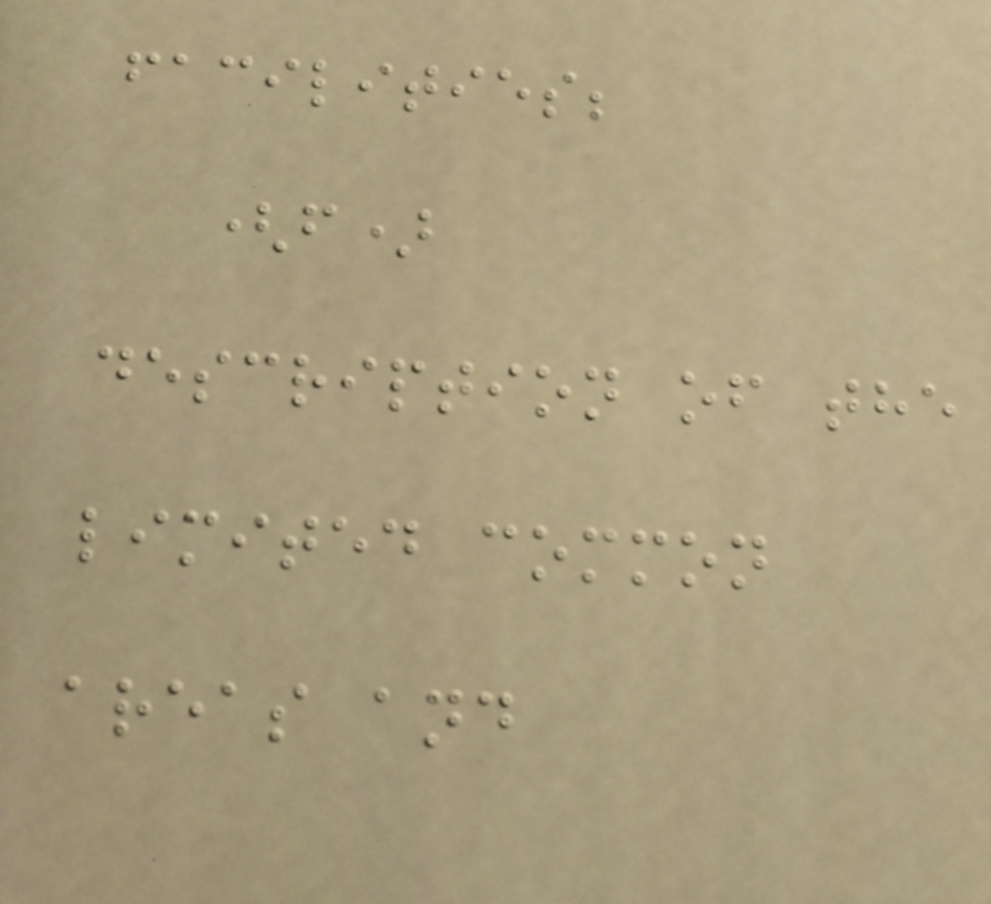facilities;
(f)
description of the
limited common
areas and
